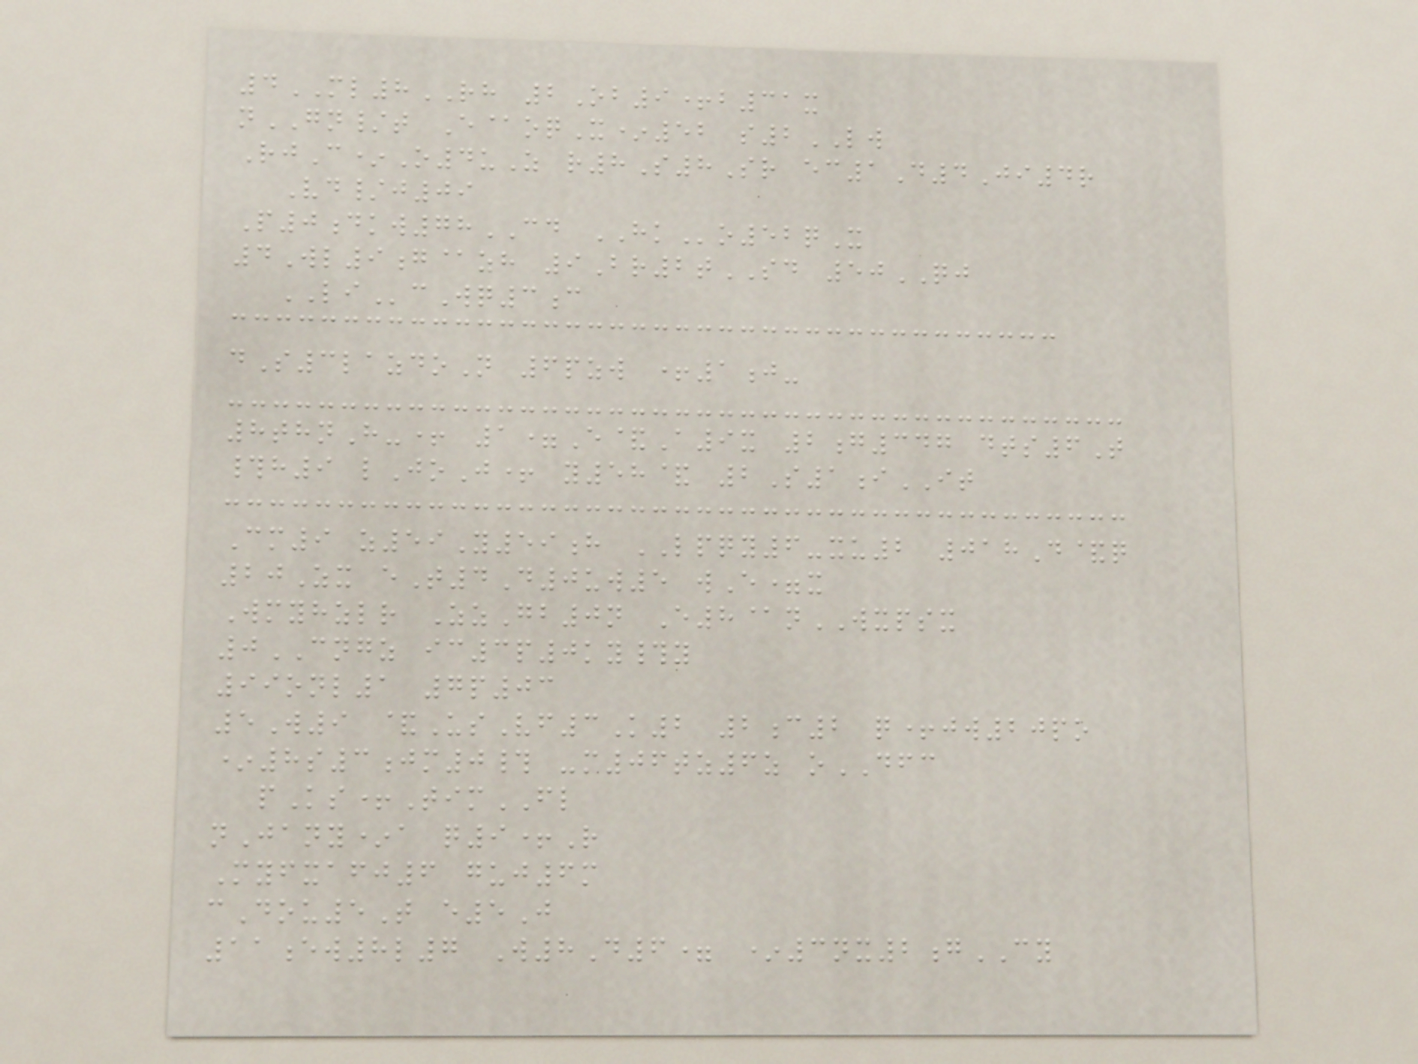4ML8RH 2Ob9+b31x
nGN/t E@oqX*52 s2LW
RjC*O4uZ r8S8Sr ec1D4Ji4r
Vd/j09
P0dkw78CD HKo52qX
4Wl9g@zh 9Br2tSD 50QJ
LIcWq3c
dS3lazdoN 6pzw +1j-
8thnH-+ 1=E&A9x 2g347 dts6T
#h9 lJoJ+ y58& 2S1iIT
Cm9 z59Y59h LPQY6-xu2 018D&q
20Zx eT4D0uw5 wE=x
Wmyhzlr ZzGb0n E8@nWXPSX
0CNGZ ic3p0ky#y
99onl1 7p03
5W9 &UsVf3K2 2c2 q+jw20po
*8s3jm0# -m06tz6z oDFC
pKs+TimFL
nJany*a q9+R
Myfxafj6 guj6m
cDou5T e5J
11ew8l7 W8D6= *3nx2gCY
